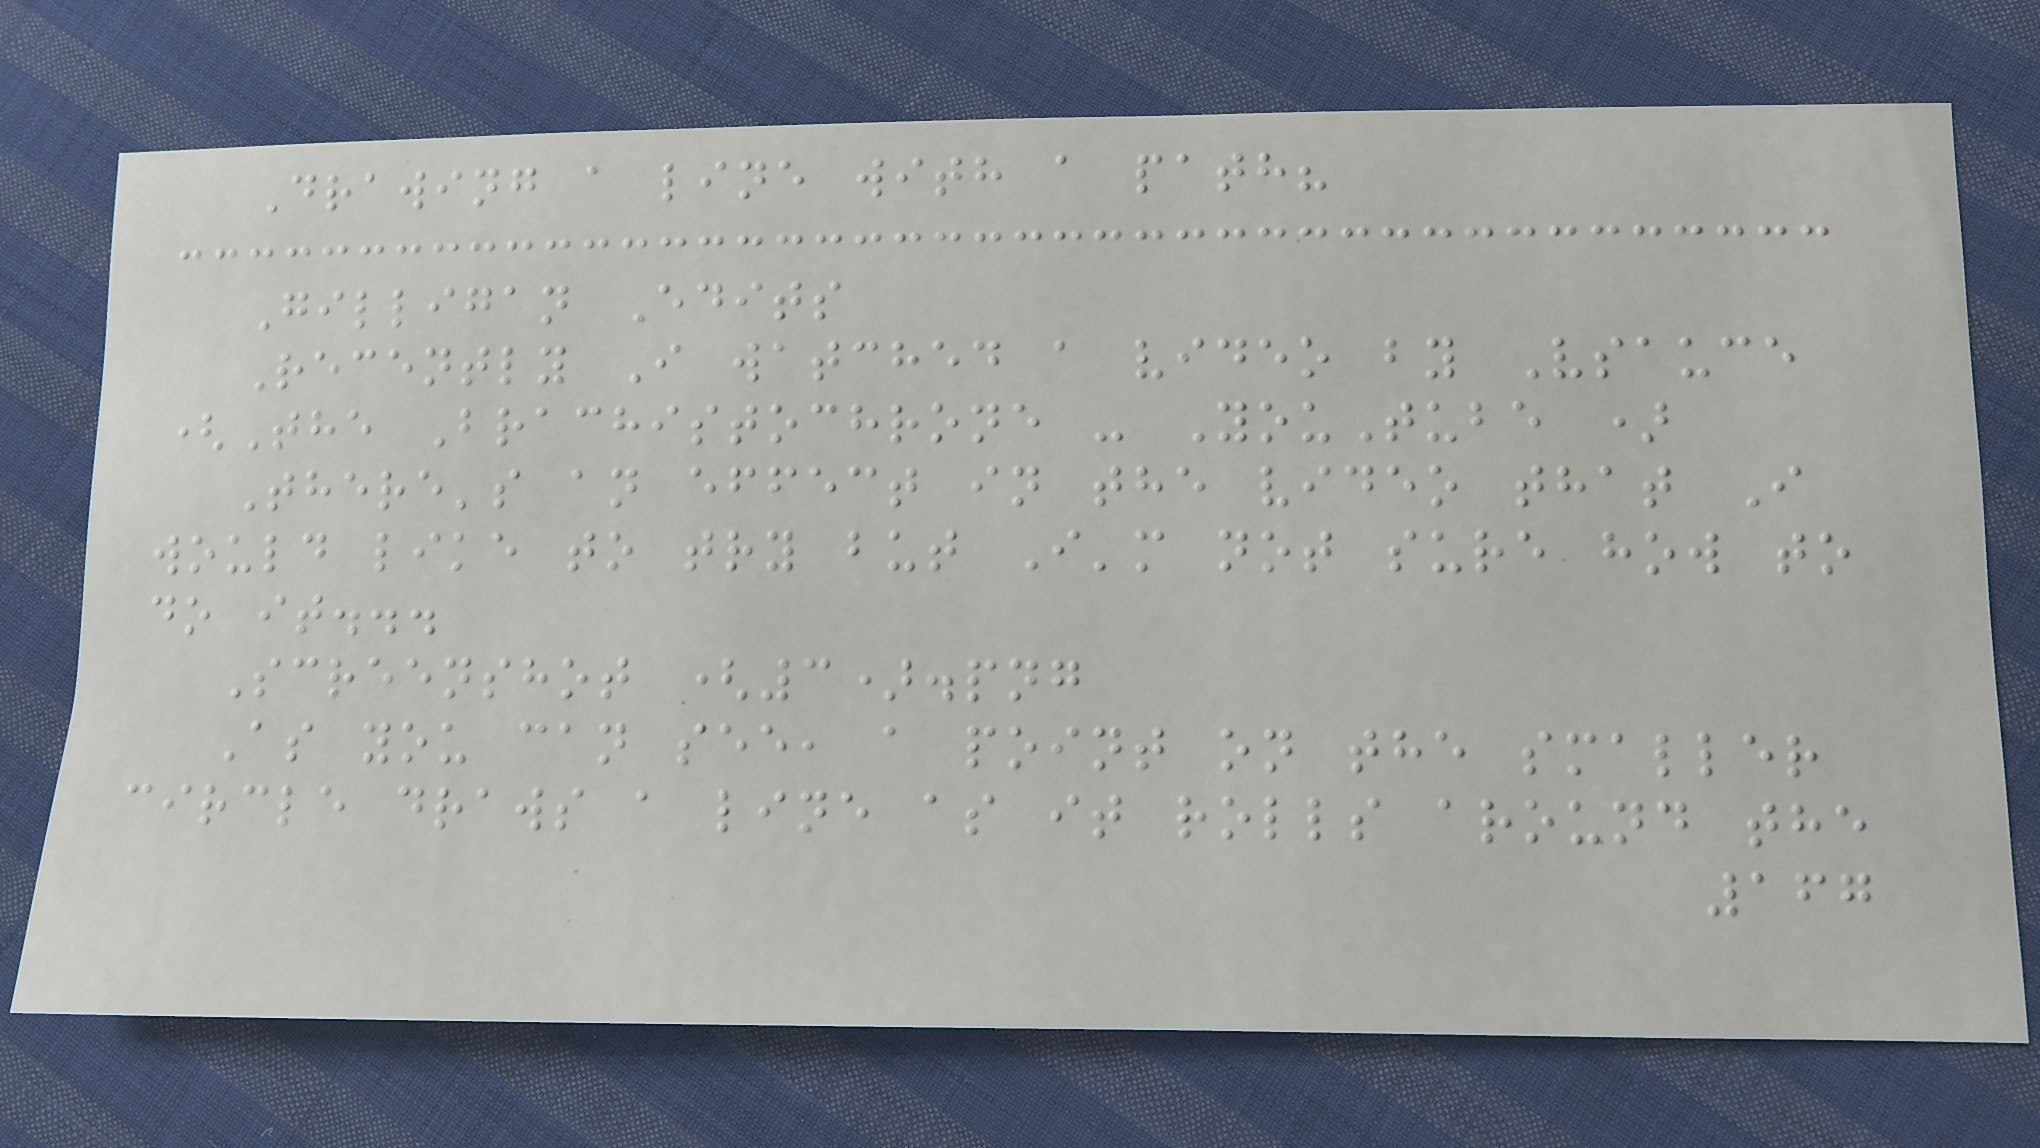Drawing a line with a path?
Gilligan Edits
Recently I watched a video by Vsauce
(The Brachistochrone - YouTube )
There's an effect in the video that I
would like to try but I'm not sure how to
do it...
Screenshot (3).png
As you can see, a point on the smaller
circle draws a line as it rolls around the
167
